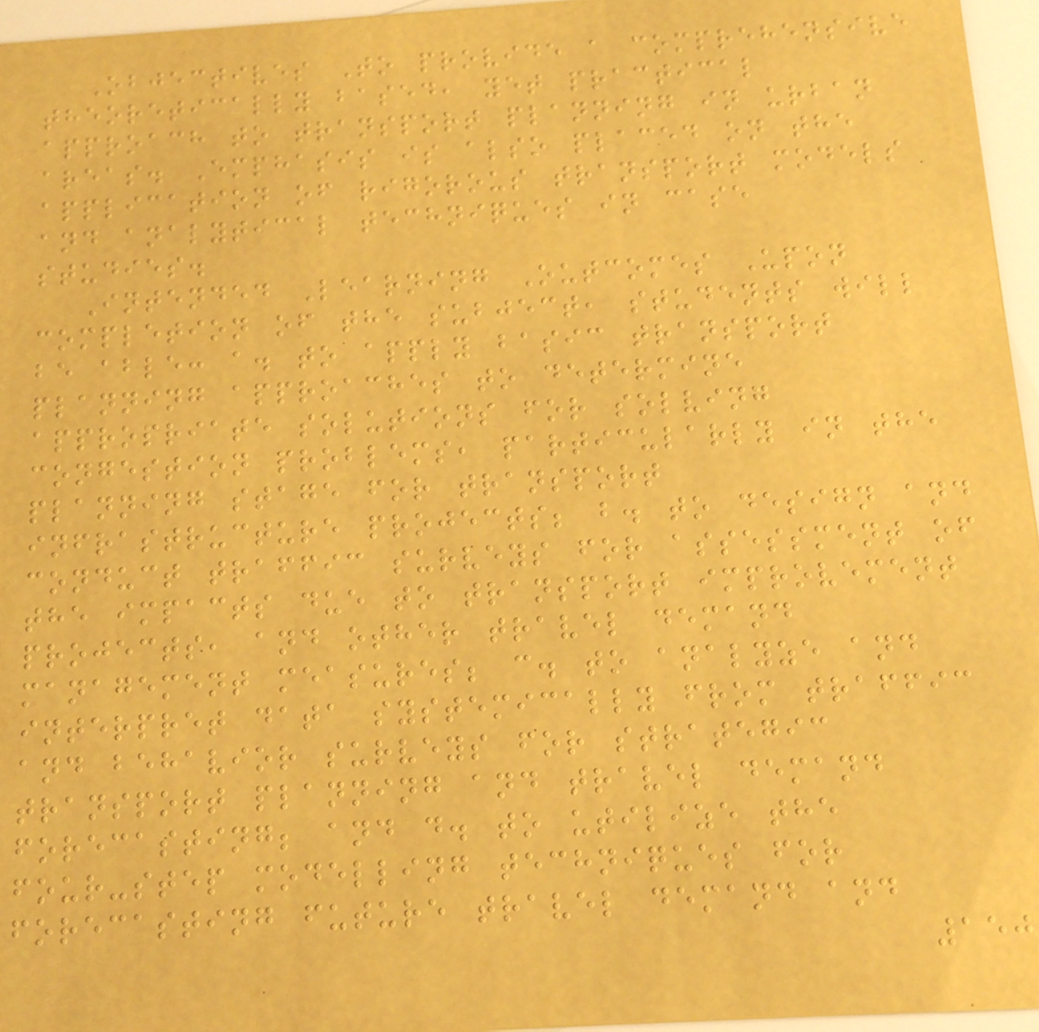Objectives To provide a comprehensive
theoretically based, yet practical
approach to transport planning in urban
areas. Emphasis is also placed on the
application of rigorous transport models
and analytical techniques in case
studies.
Intended Learning Outcomes Upon
completion of the subject, students will
be able: a. to apply basic transport
planning approaches to determine
appropriate solutions for solving
congestion problems, particularly in the
planning stage for transport
infrastructure projects; b. to design and
conduct traffic surveys for assessment of
the impacts due to transport improvement
projects, and other travel demand
management measures; c. to analyze and
interpret data systemically from traffic
and behavior surveys for strategic
transport planning and travel demand
forecasting; and d. to utilize the
four-step modelling techniques for
forecasting future travel demand and
150
